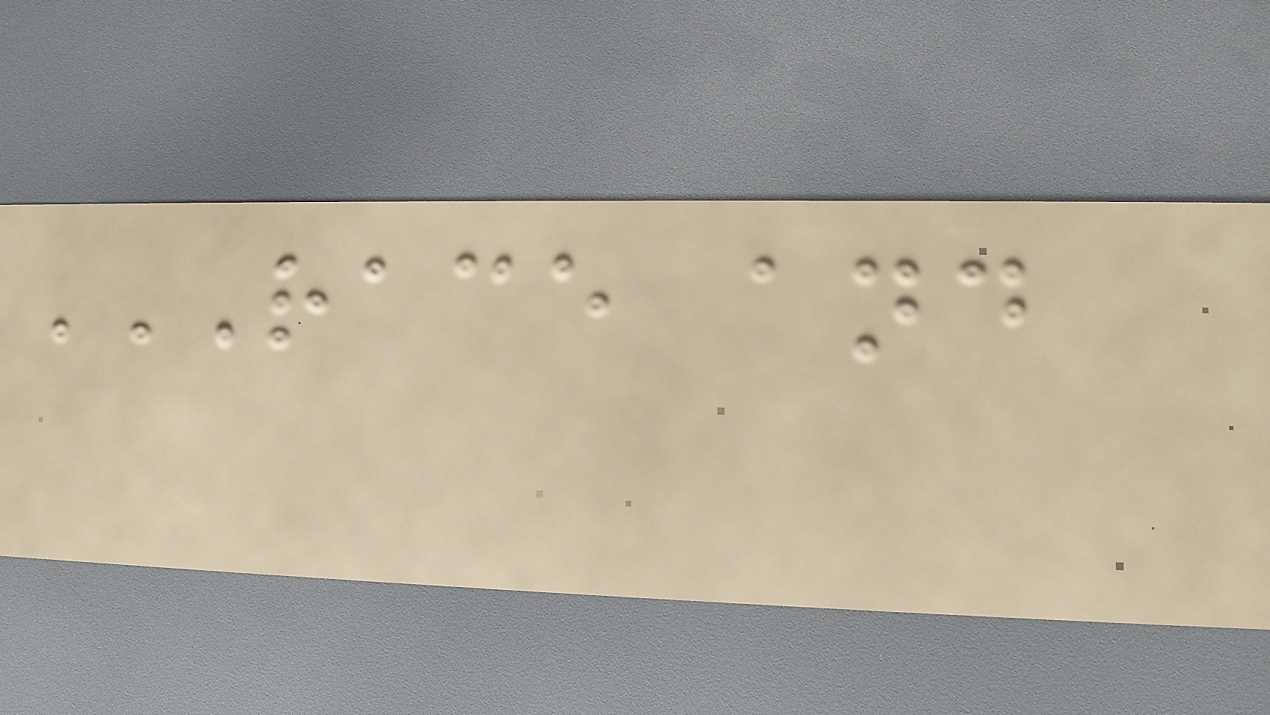RACE AND
